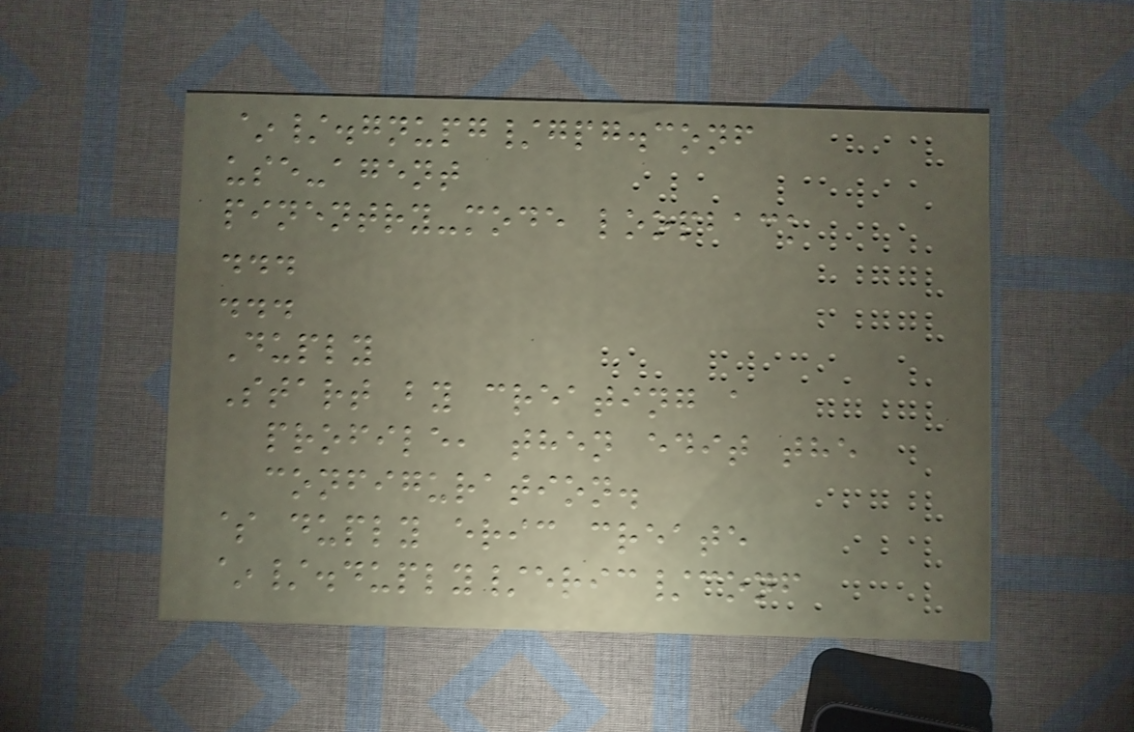~/.gnupg/gpg.conf
use-agent
pinentry-mode loopback
...
...
Duply
Start by creating a
profile, then edit the
configuration.
$ duply eric create
~/.duply/eric/conf
